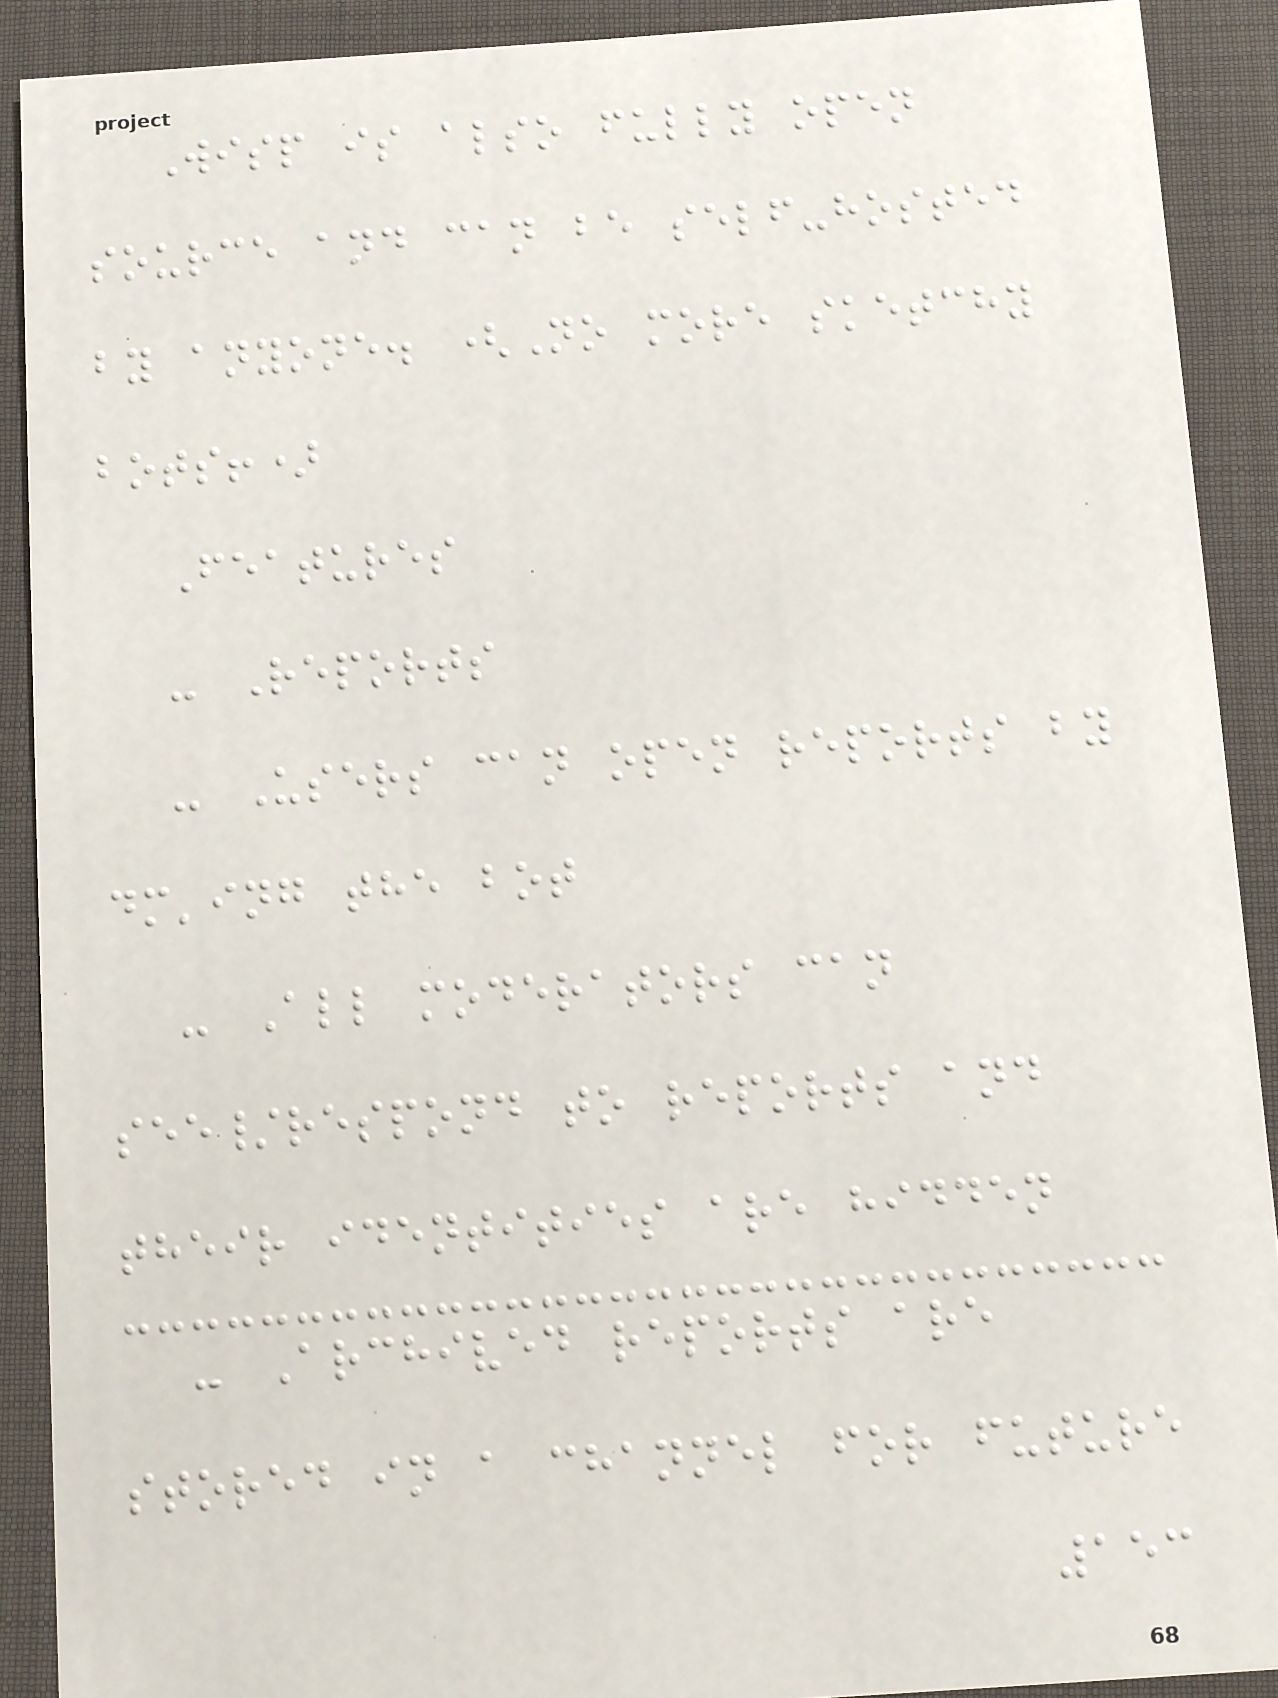Wisp is also fully open
source and can be self-hosted
by anyone. (No more sketchy
bots!)
Features
- Reports
- Users can open reports by
dm'ing the bot
- All moderators can
see/respond to reports and
their identities are hidden
- Archived reports are
stored in a channel for future
153
